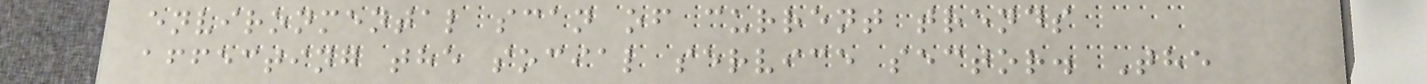environmental scan of current trends
affecting the social service sector. The
